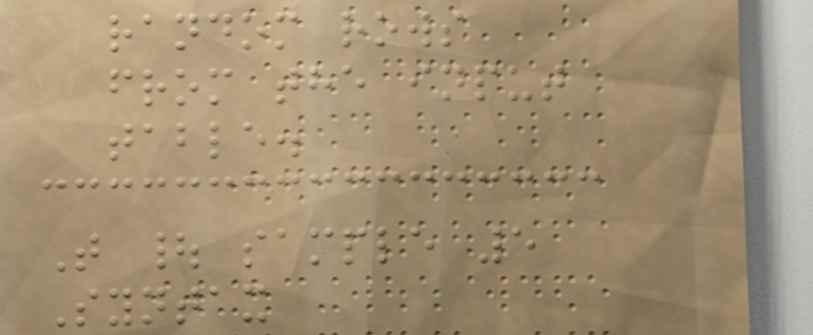random rows
from the input
table.
T | sample 5
Syntax
